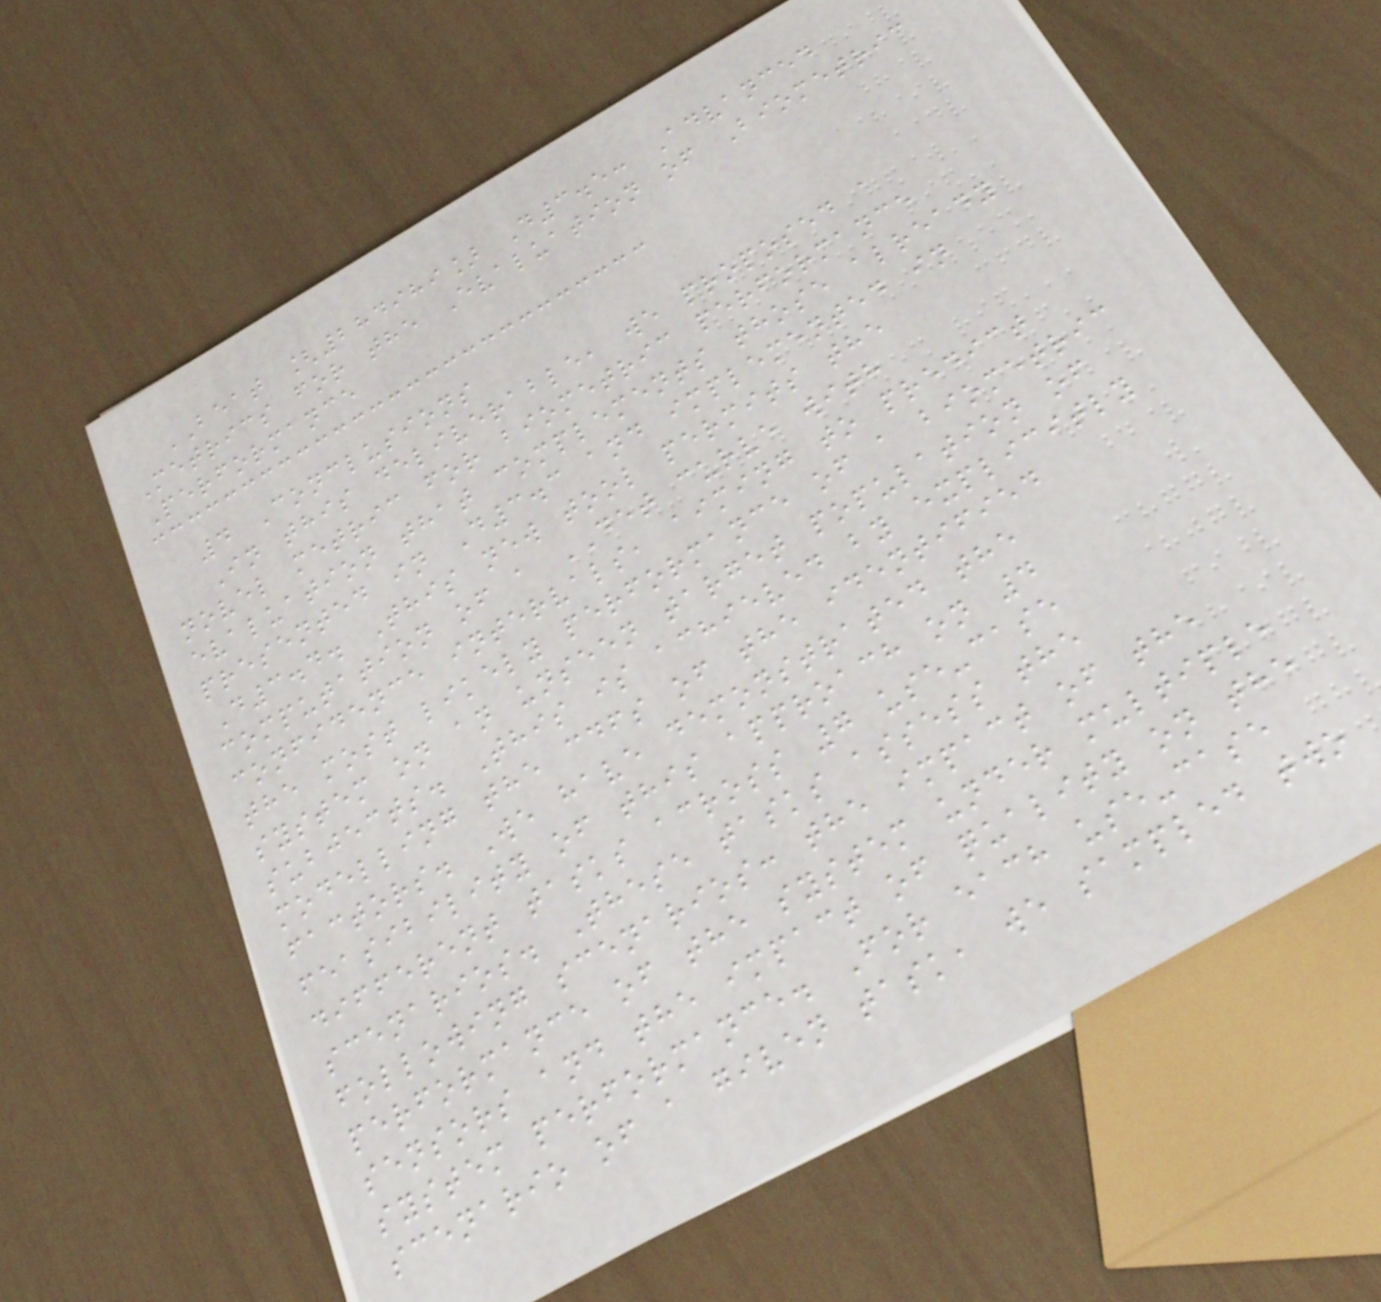BEAT [284989] D3.5: Advanced
Metrics for the Evaluation of Biometric
Performance
4 Conclusions
In this deliverable, we proposed a
novel metric for biometric performance
evaluation that complements those already
presented in D3.3 and implemented in
D3.4. This new tool permits the
computation of a DET curve with
confidence intervals, aiming to predict
the most likely performance of a biometric
system on an unseen target population of
subjects. This is achieved by explicitly
modelling the cdfs of the identified
factors. We have demonstrated the
feasibility of this approach on 4
different tasks across 7 use-case
scenarios. These tasks assess the
following scenarios: the impact of the
performance of the system under multiple
sensors and the impact of quality on the
system performance. For each use-case
scenario of a given task, we sampled two
